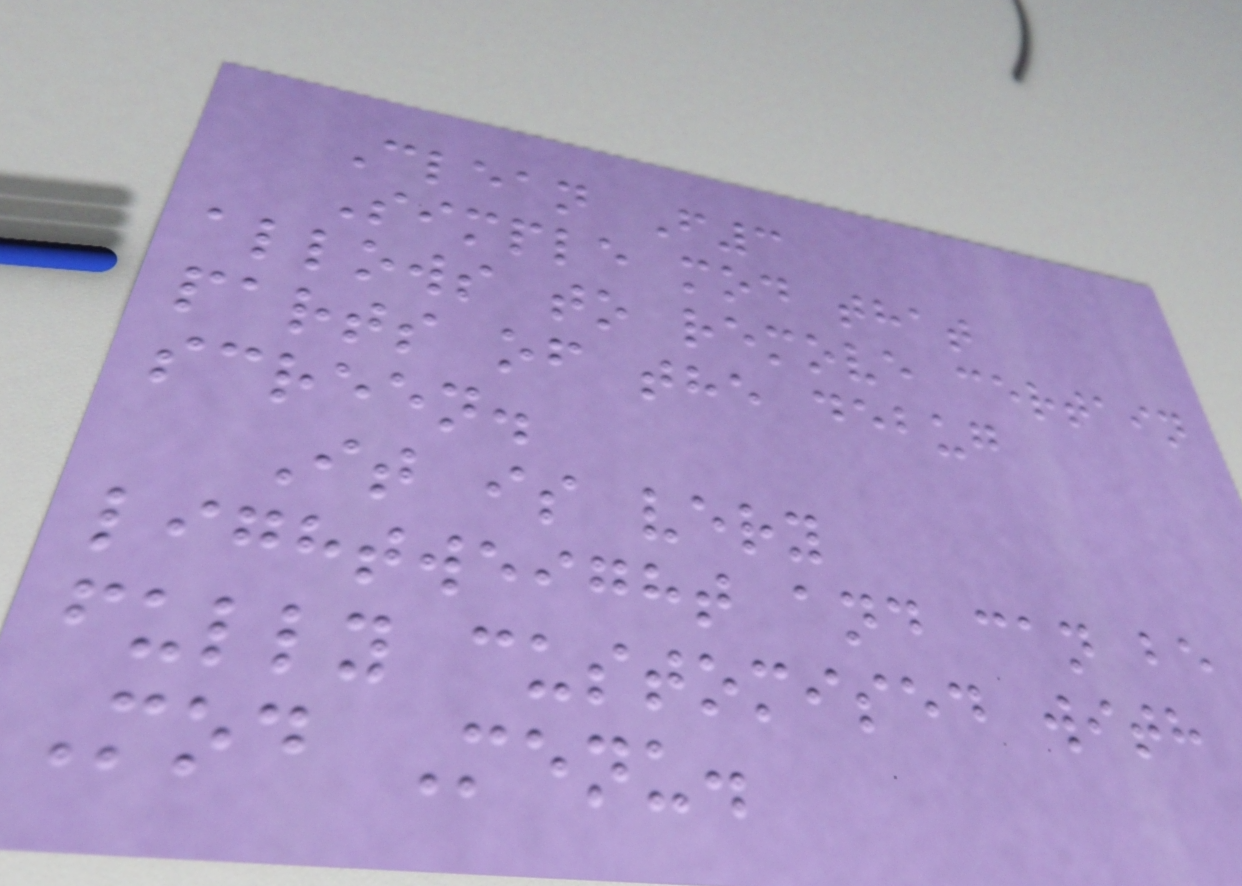Clean F3
Simple mod that
allows to remove certain
parts of the debug
screen.
It is very
lightweight and can be
fully customised with
Mod Menu.
